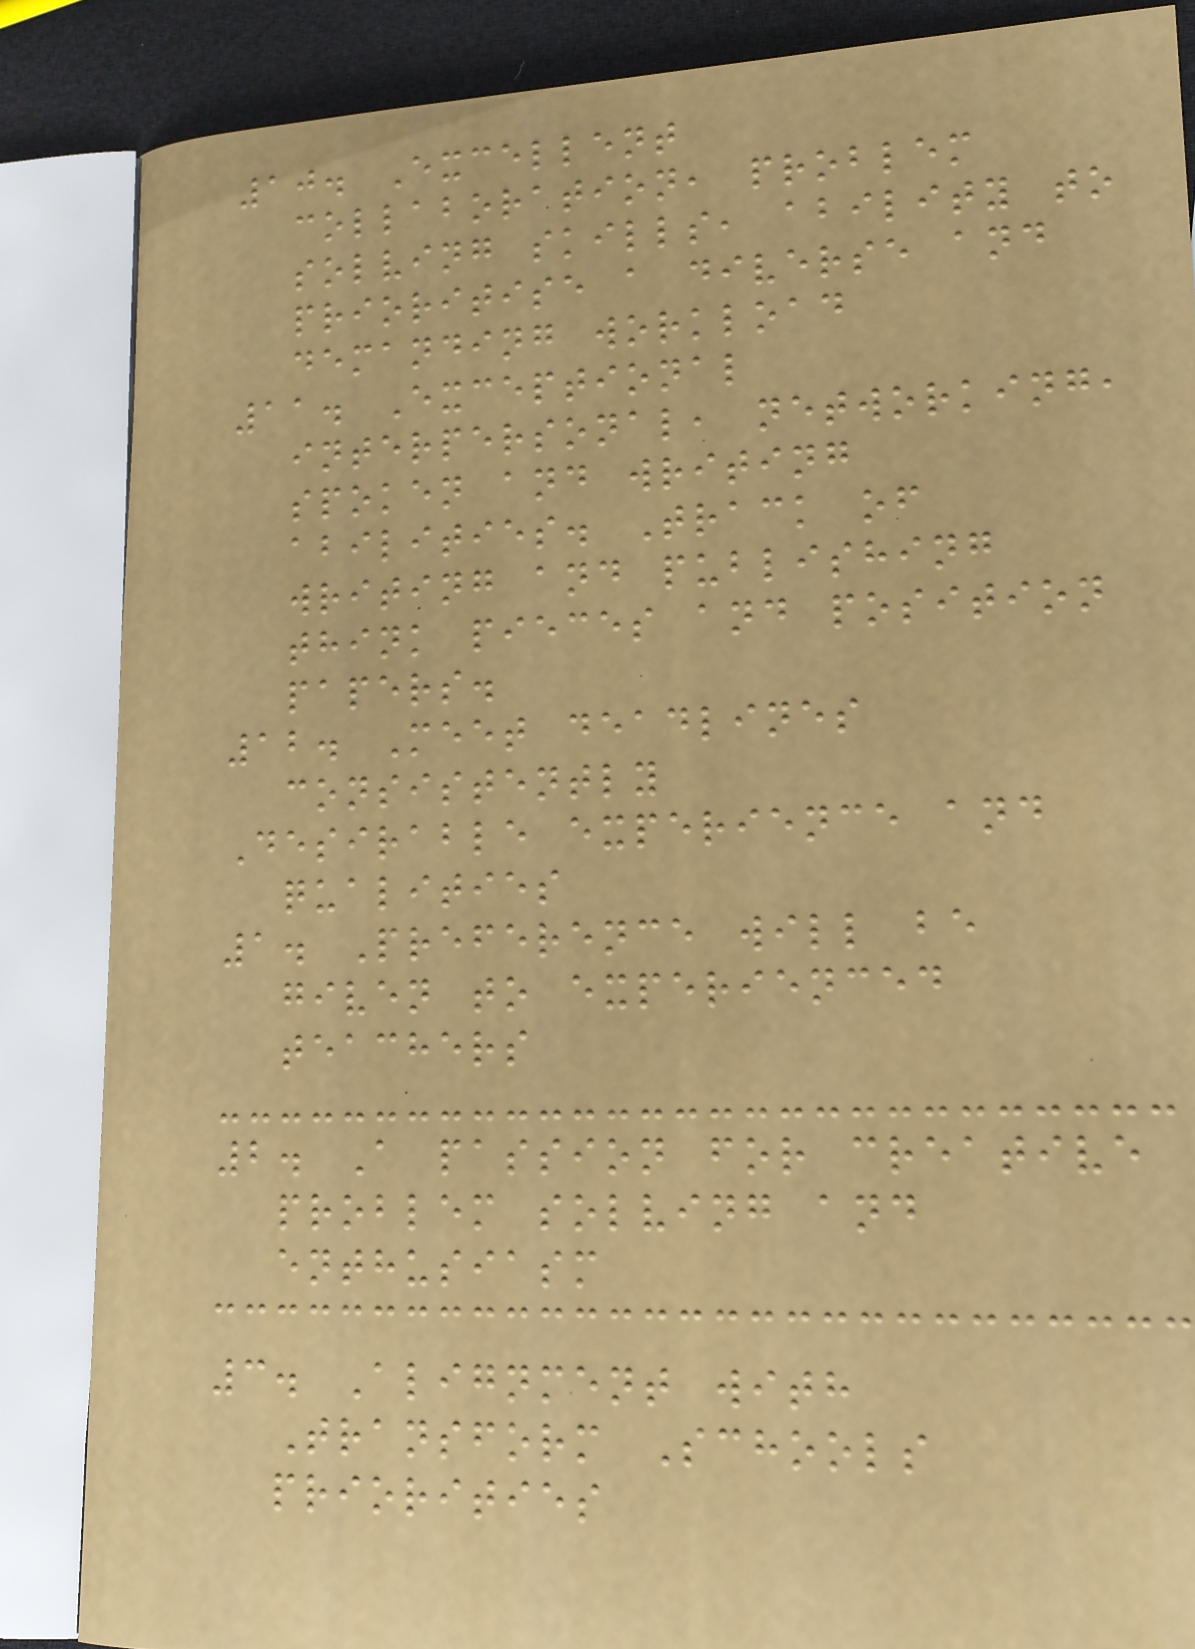10. Excellent
collaboration, problem
solving skills, ability to
prioritise a diverse and
demanding workload
11. Exceptional
interpersonal, networking,
spoken and writing
abilities. Track of
writing and publishing
think pieces and position
papers.
12. Meet deadlines
consistently
Desirable experience and
qualities
1. Preference will be
given to experienced
teachers
2. A passion for creative
problem solving and
enthusiasm
3. Alignment with
Transform Schools
priorities
